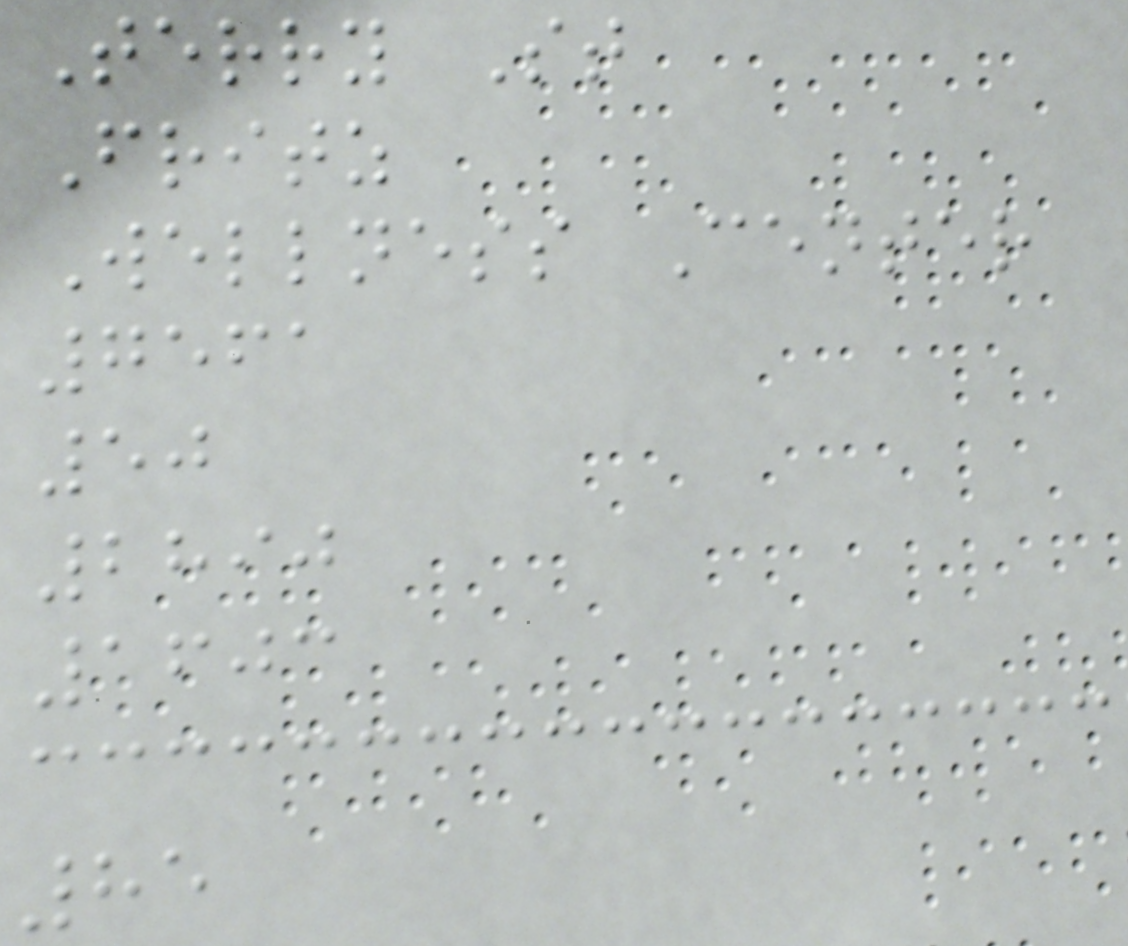Terry St
Fritz
Wellness Center
7561
50
2890
1603
85
